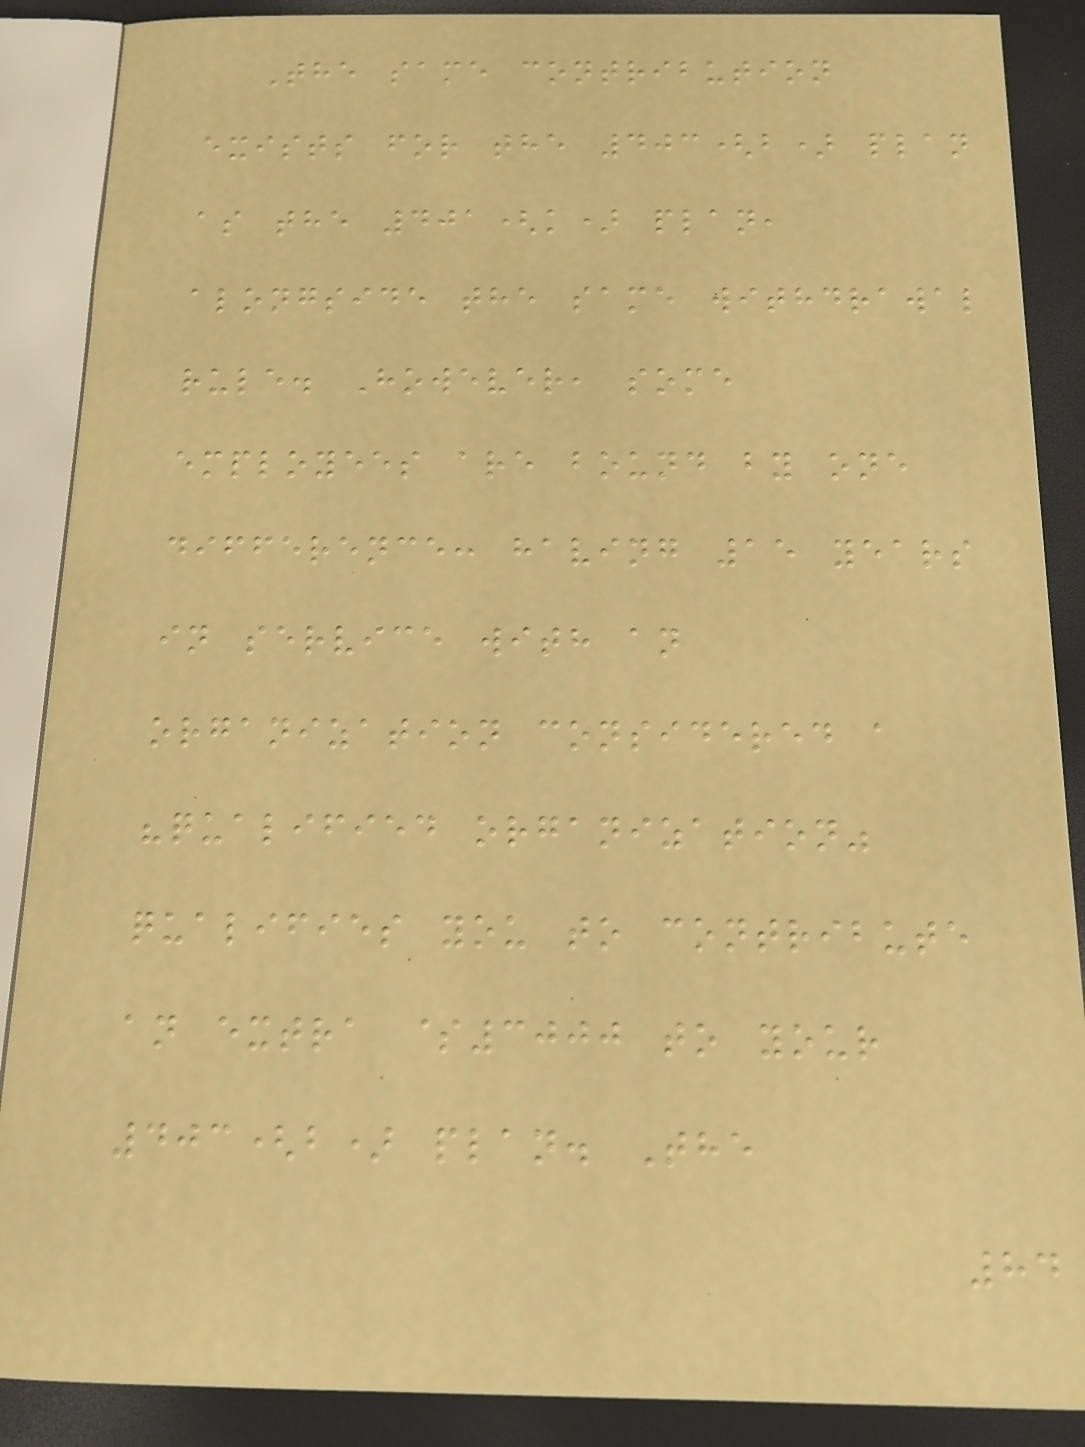The same contribution
exists for the 403(b) plan
as the 401(k) plan,
alongside the same withdrawal
rule. However, some
employees are bound by one
difference: having 15 years
in service with an
organization considered a
"qualified organization"
qualifies you to contribute
an extra $3000 to your
403(b) plan. The
84
